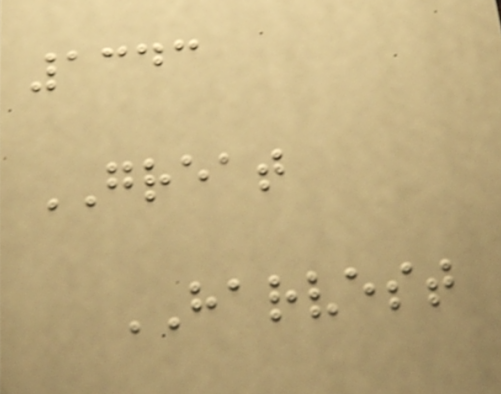1343
GREAT
HARVEST
